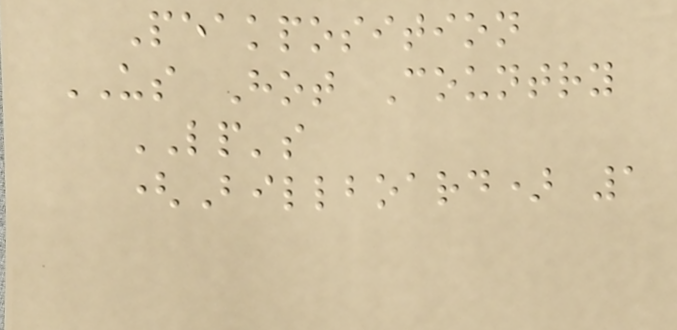Peakposition
US Hot Country
LP's
(Billboard) 1
